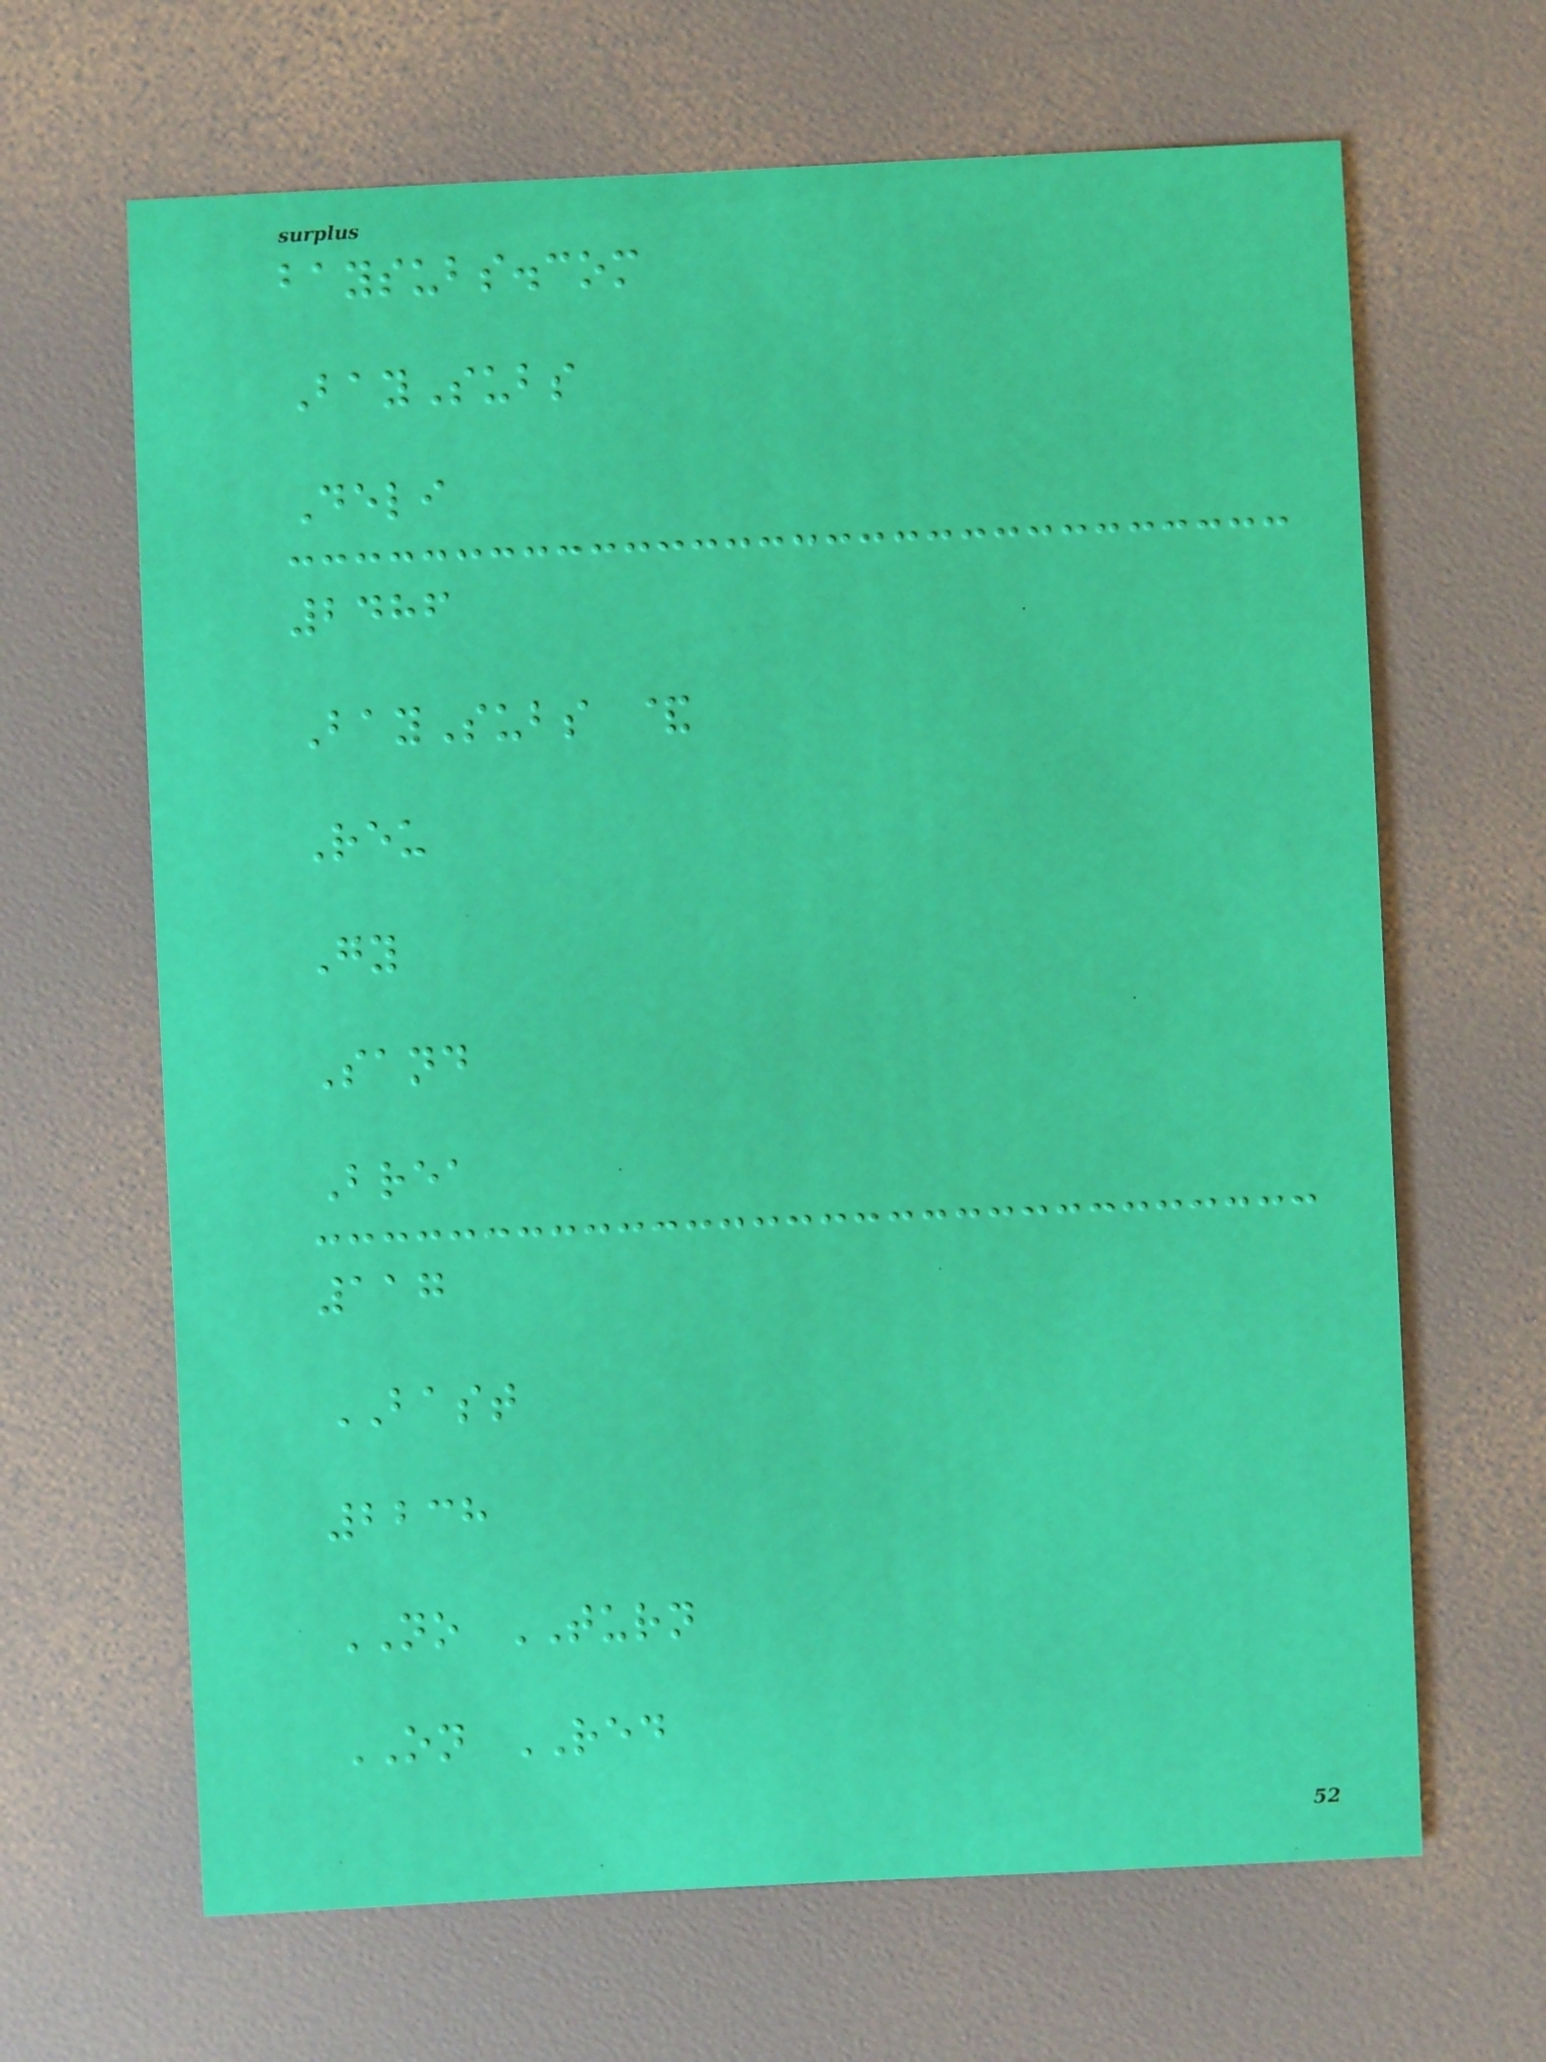baysubs.com
BaySubs
Deli
2486
BaySubs &
Reu
Gy
Sand
Brea
117
BAST
2238
NO TURN
ON RED
